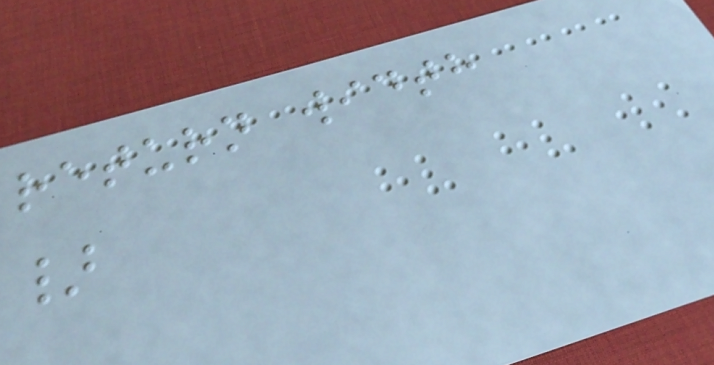return width
}
